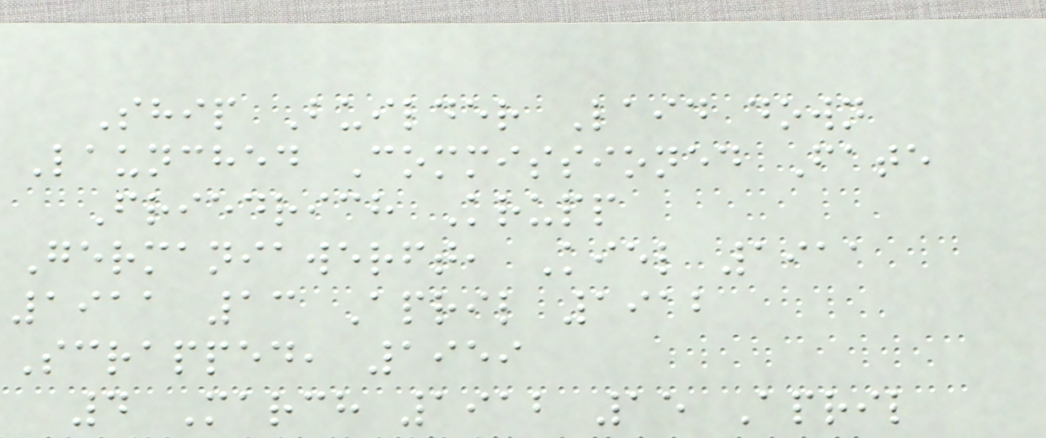Ship Builder Laid down
Launched Commissioned Fate
Friedrich Krupp
Germaniawerft, Kiel 1911
1911 13 April 1912
Scrapped, 1959
4 March 1912 15 April
